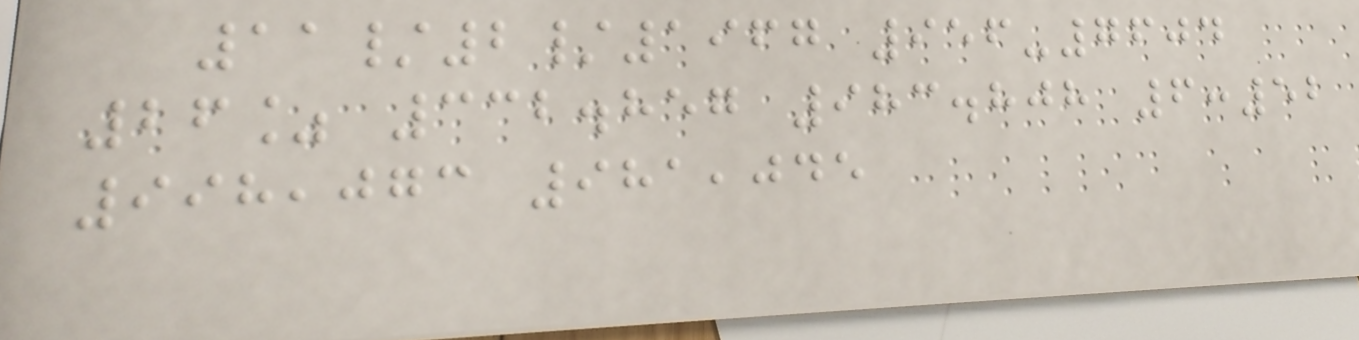11/2/1967 956-7604
26% 332.857 983.808 6:52
998,073 981,045
